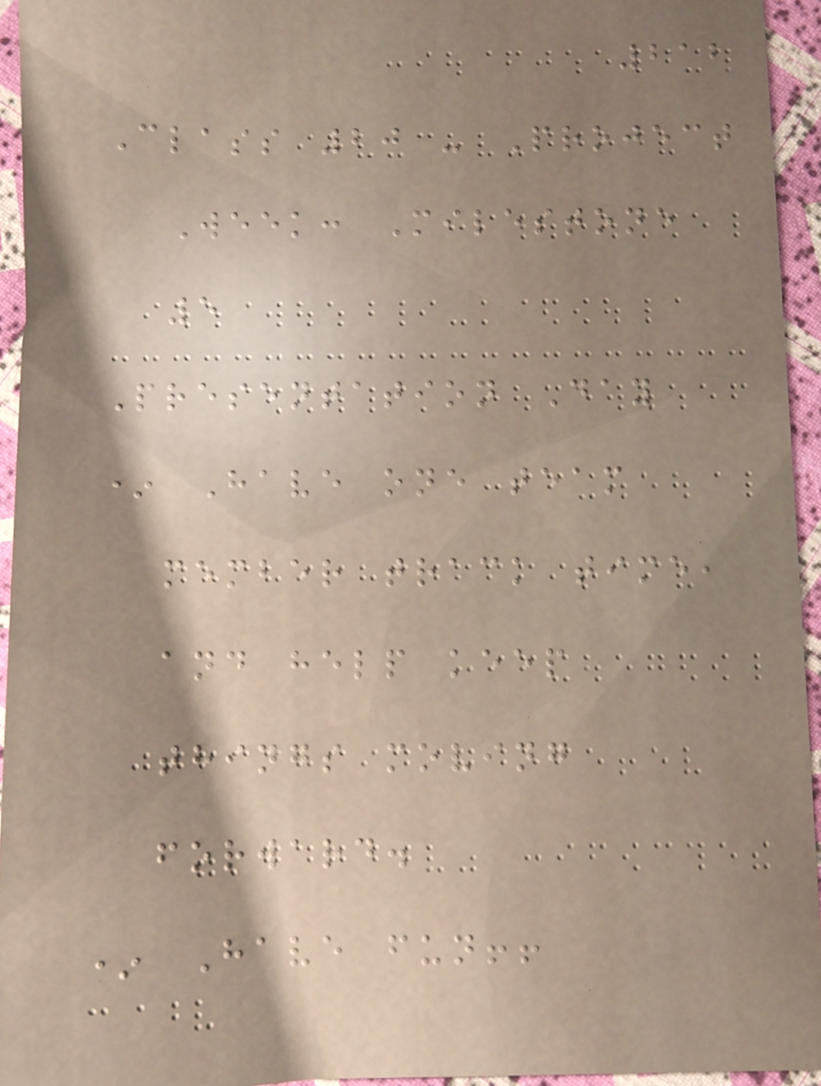212
Class 20 - Project
Week: Milestone
5
Presentation Day
* Have one team
member track time,
and help keep
things moving
forward.
* Have fun!!
